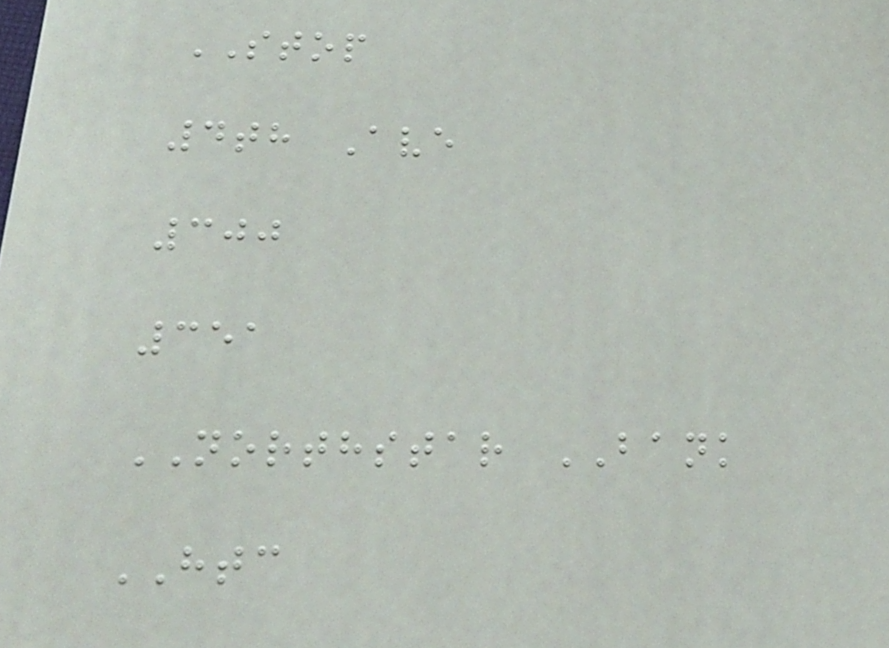STOP
4th Ave
300
351
NORTHSTAR BANK
HTC
